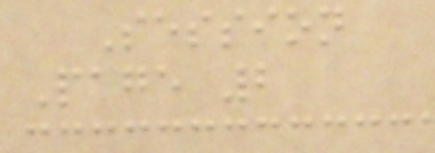Session
Page 2
